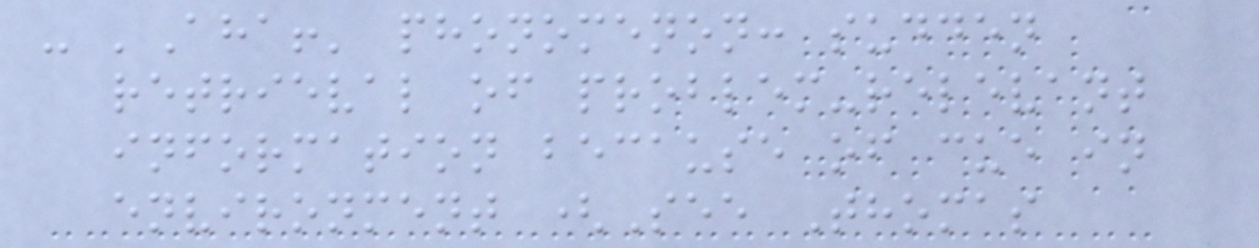- 'Aha!' phonomenon: sudden
retrieval of problem-relevant
information because of cue in
environment (See Thomas
